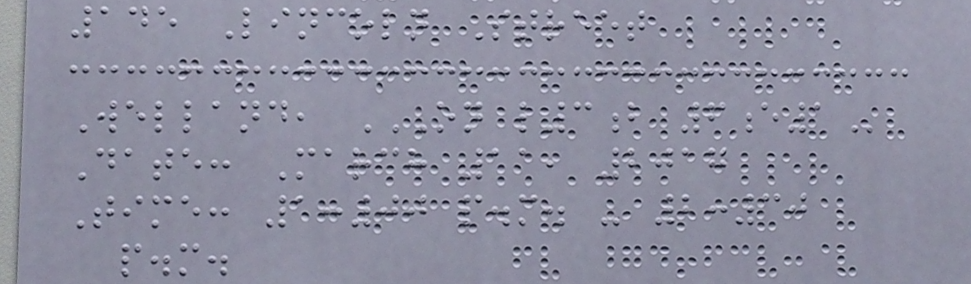145 Lincoln Street
Welland, ON L3B 6E1
Date: March 11, 2017
Time: 1:00 p.m. - 2:30
p.m.
